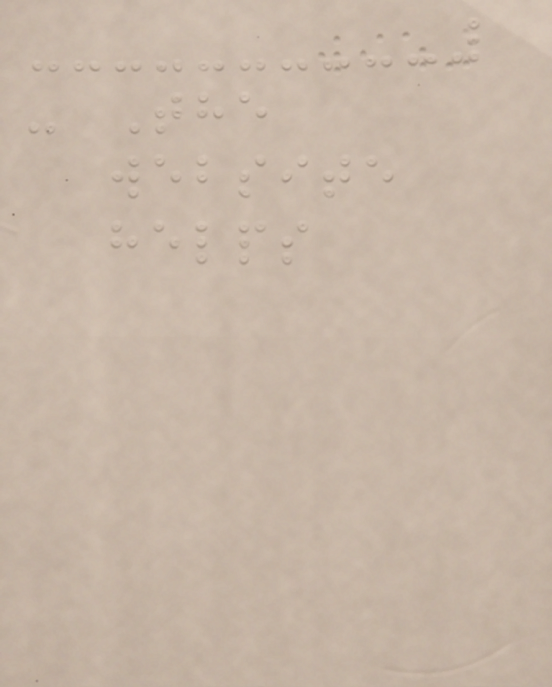- The
website
helps
